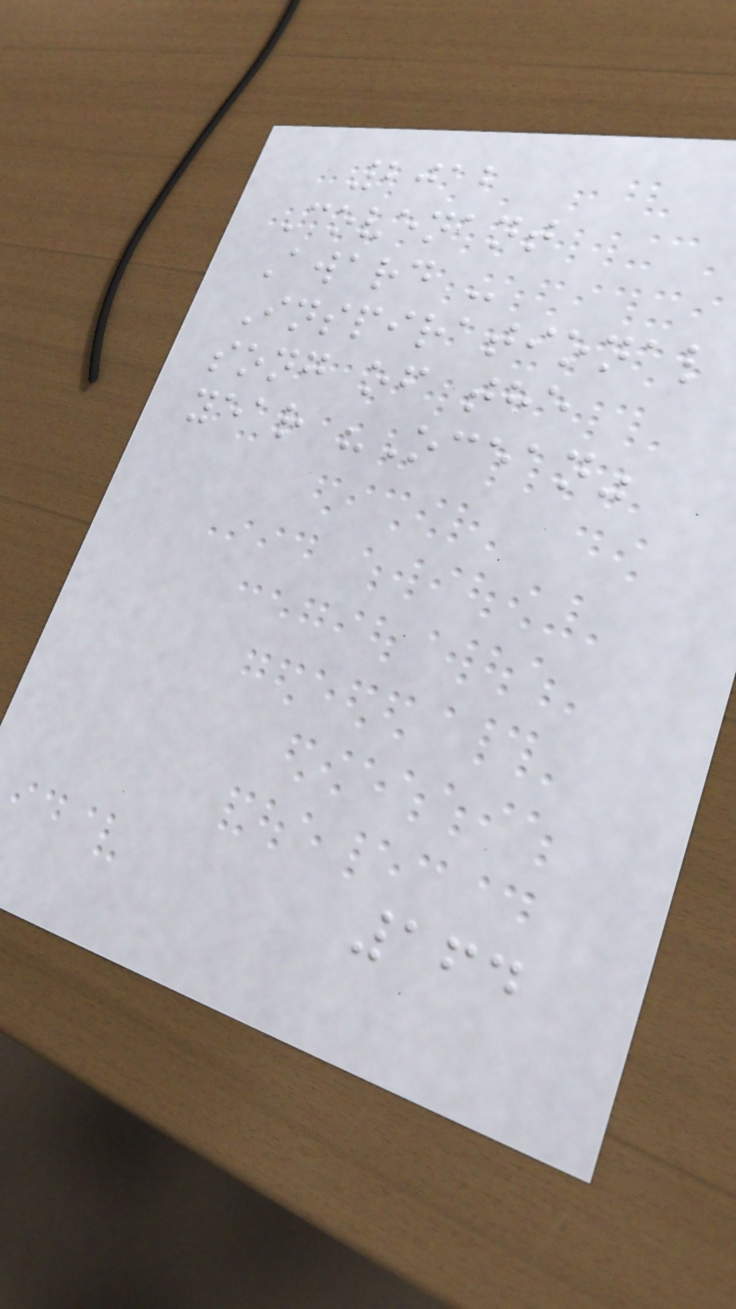2012
Covenant
Award -
Inspirational
song of the
year "Ocean"
164
